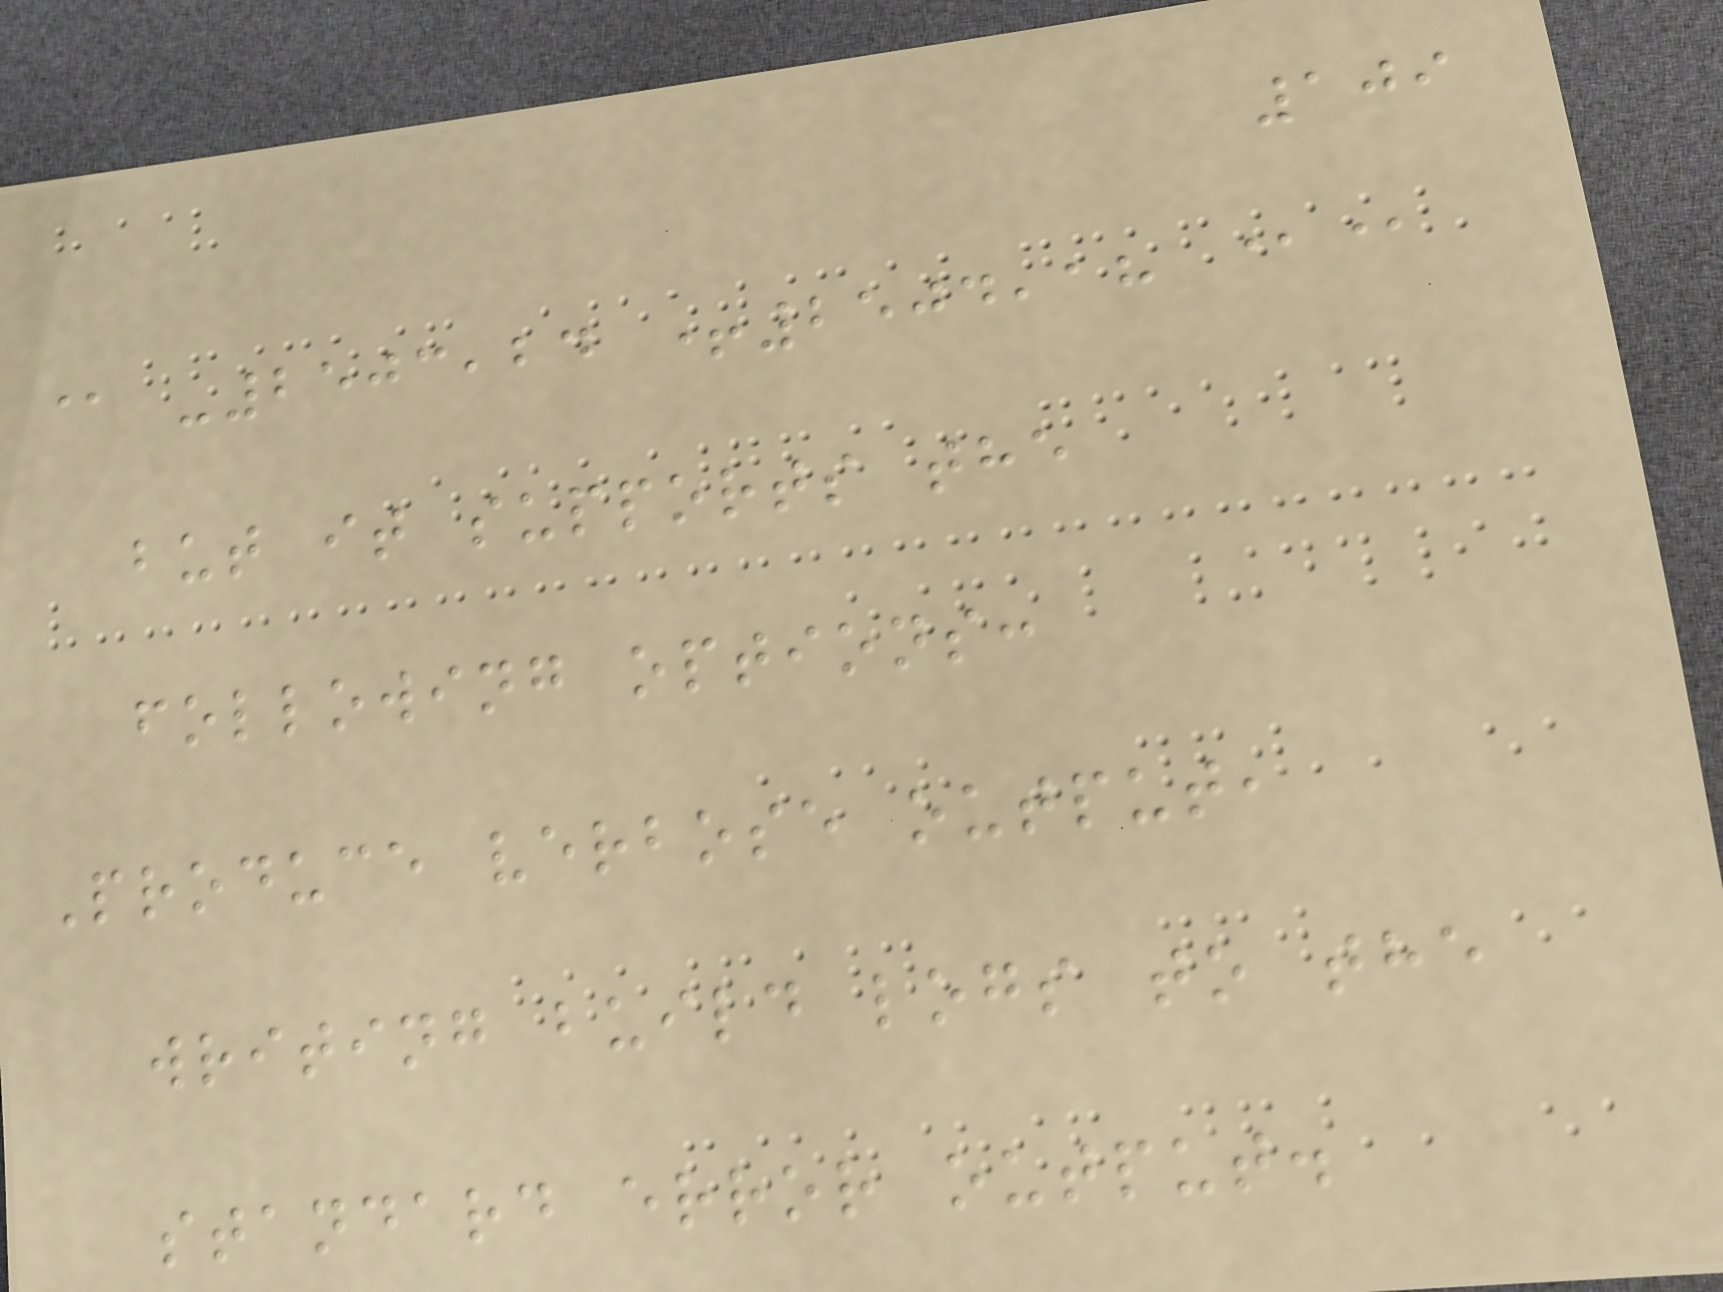109
@ -2503,24 +2504,18 @@
but it supports the
following options:
Produce verbose output,
writing build logs to the
standard error output.
